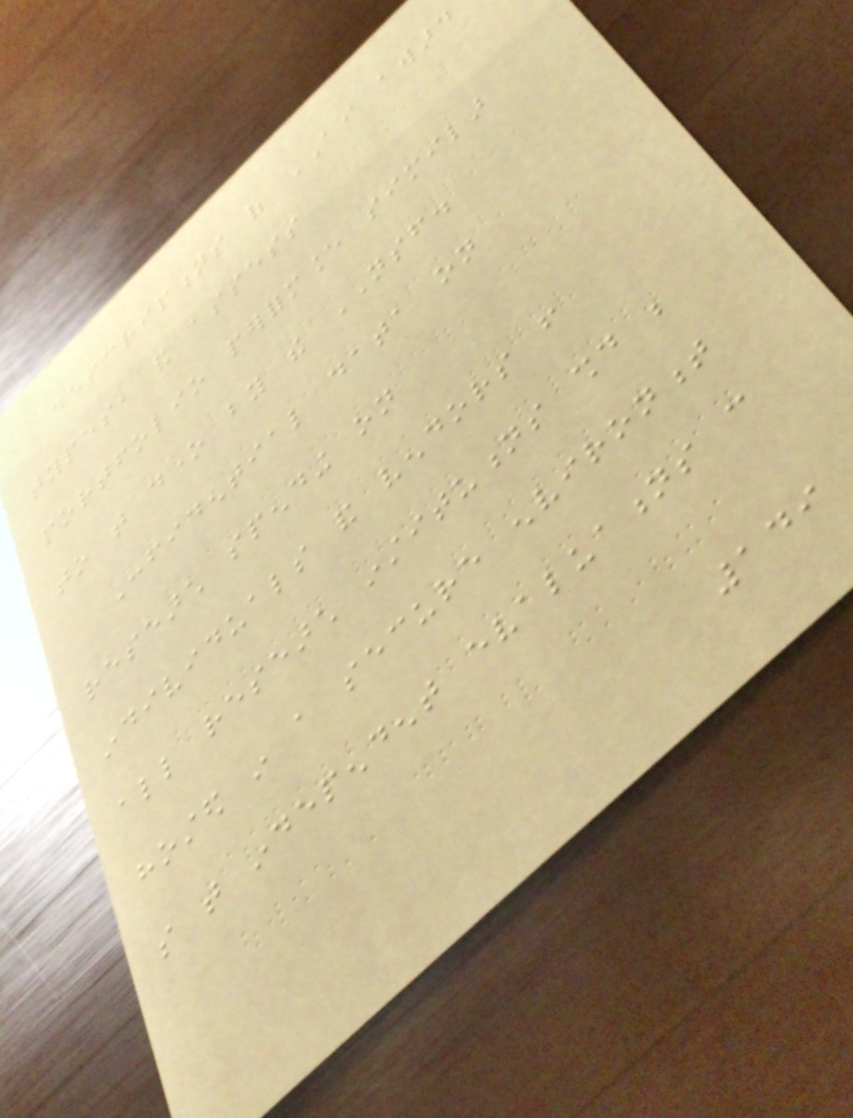descriptions of AI award
types, and assess
portfolio performance similar
to that done by the NSF.
Confidential data on
research spending on
individuals and vendors from
all research institutions should be
hosted in a secure environment
so that independent evaluations can
149
